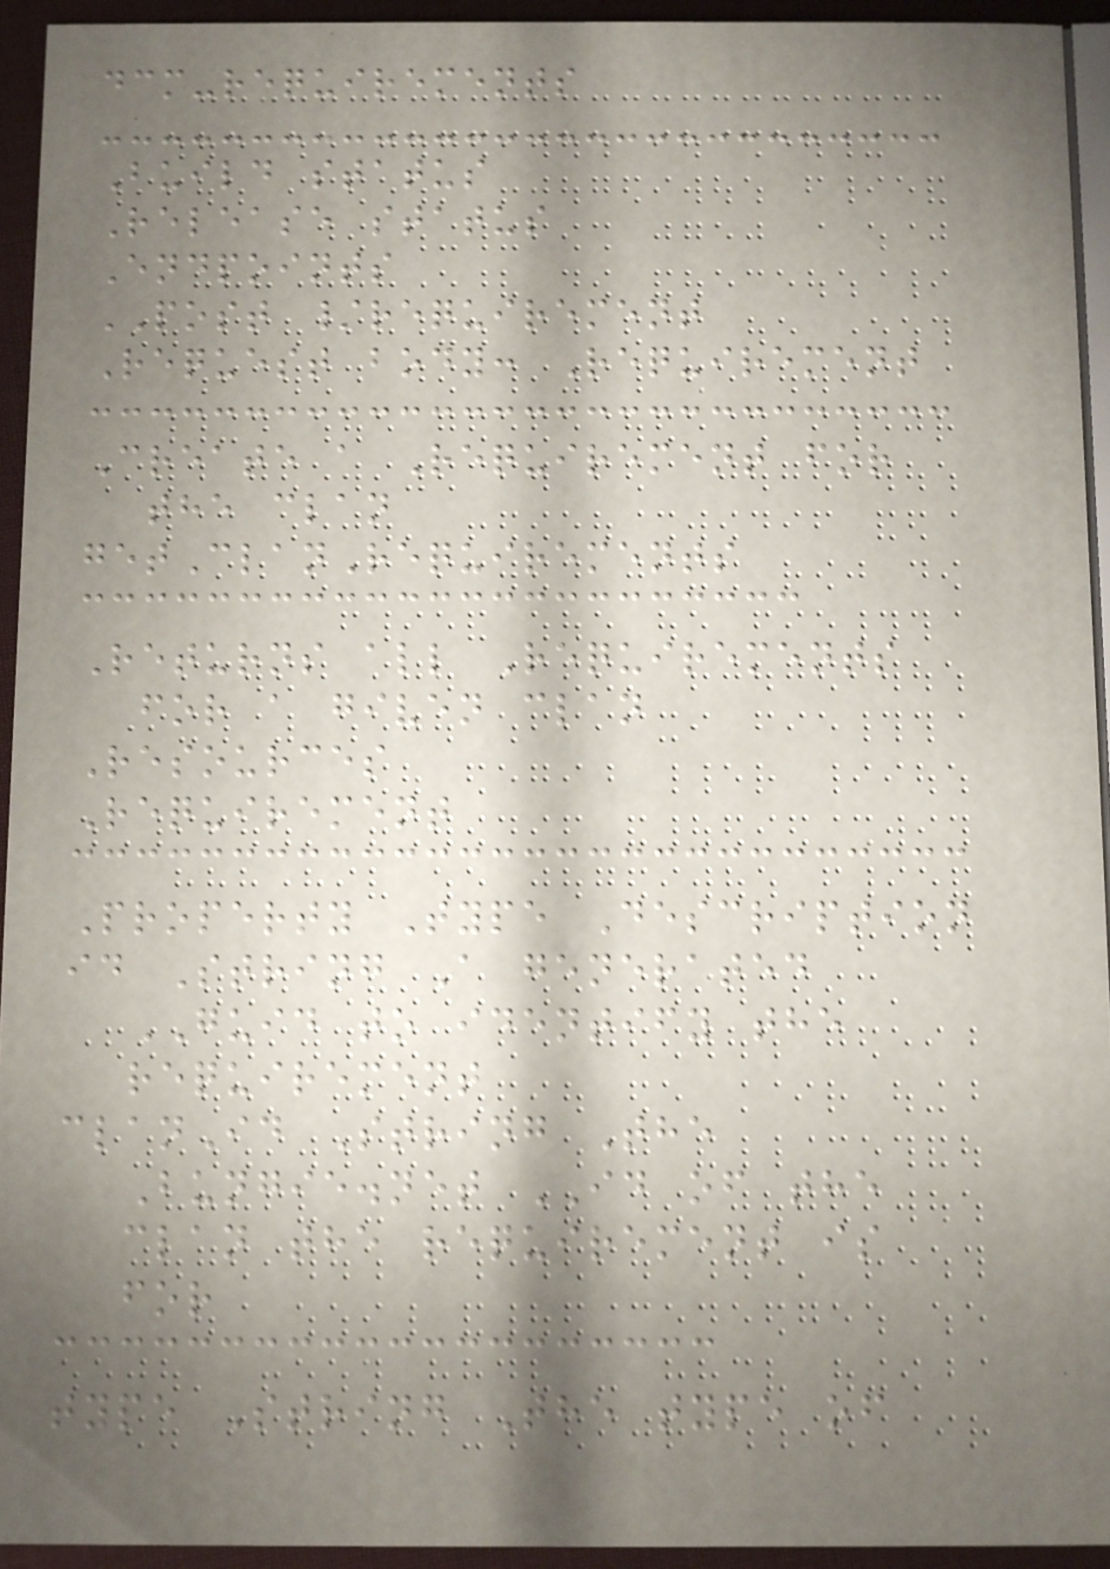dcm-requirements
Build status
Release status
Endpoints
POST /requirement
Request body: Requirement
Create a Requirement for
the clan
getClanRequirements
Returns all Requirements
for a given clan
Resources
Requirement
Property Type Description
id String A generated
GUID to identify the
requirement
clanId String The
Bungie.net ID of the
clan the requirement is
for
type String The type of
